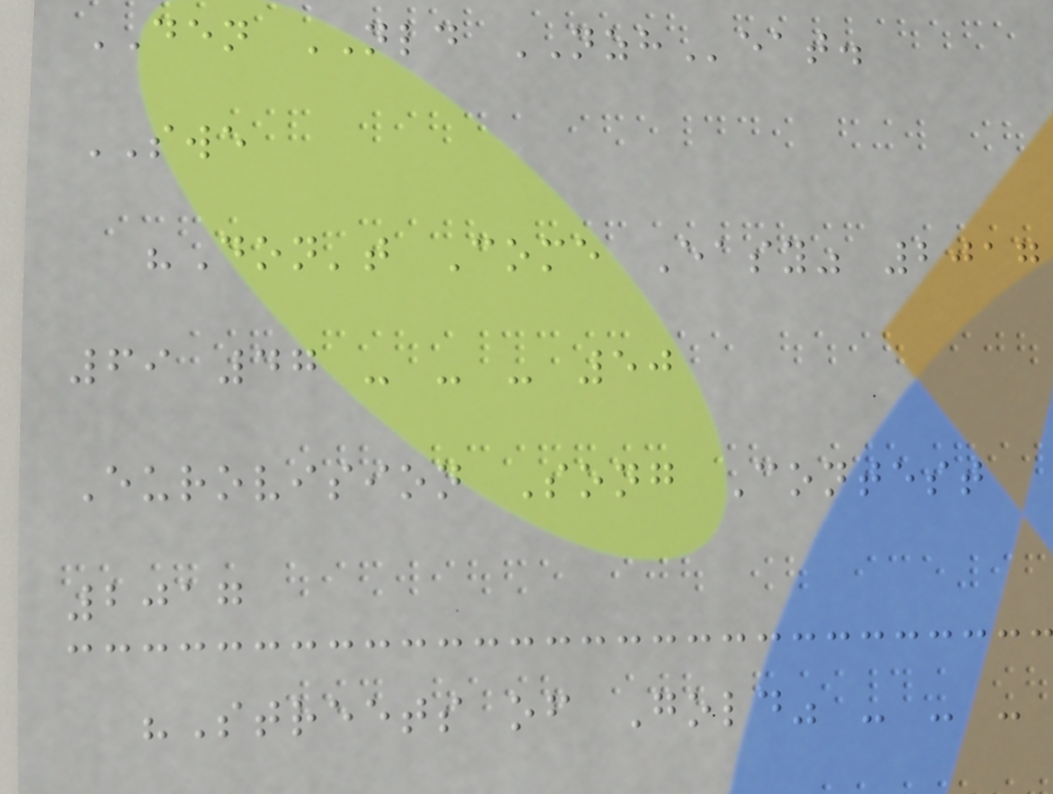DEN NLD NZHeat.
SWE
"Don't Come Easy" 2017
69 47 - - - 50
Eurovision Song Contest
2017
"Streets of Gold" - - -
